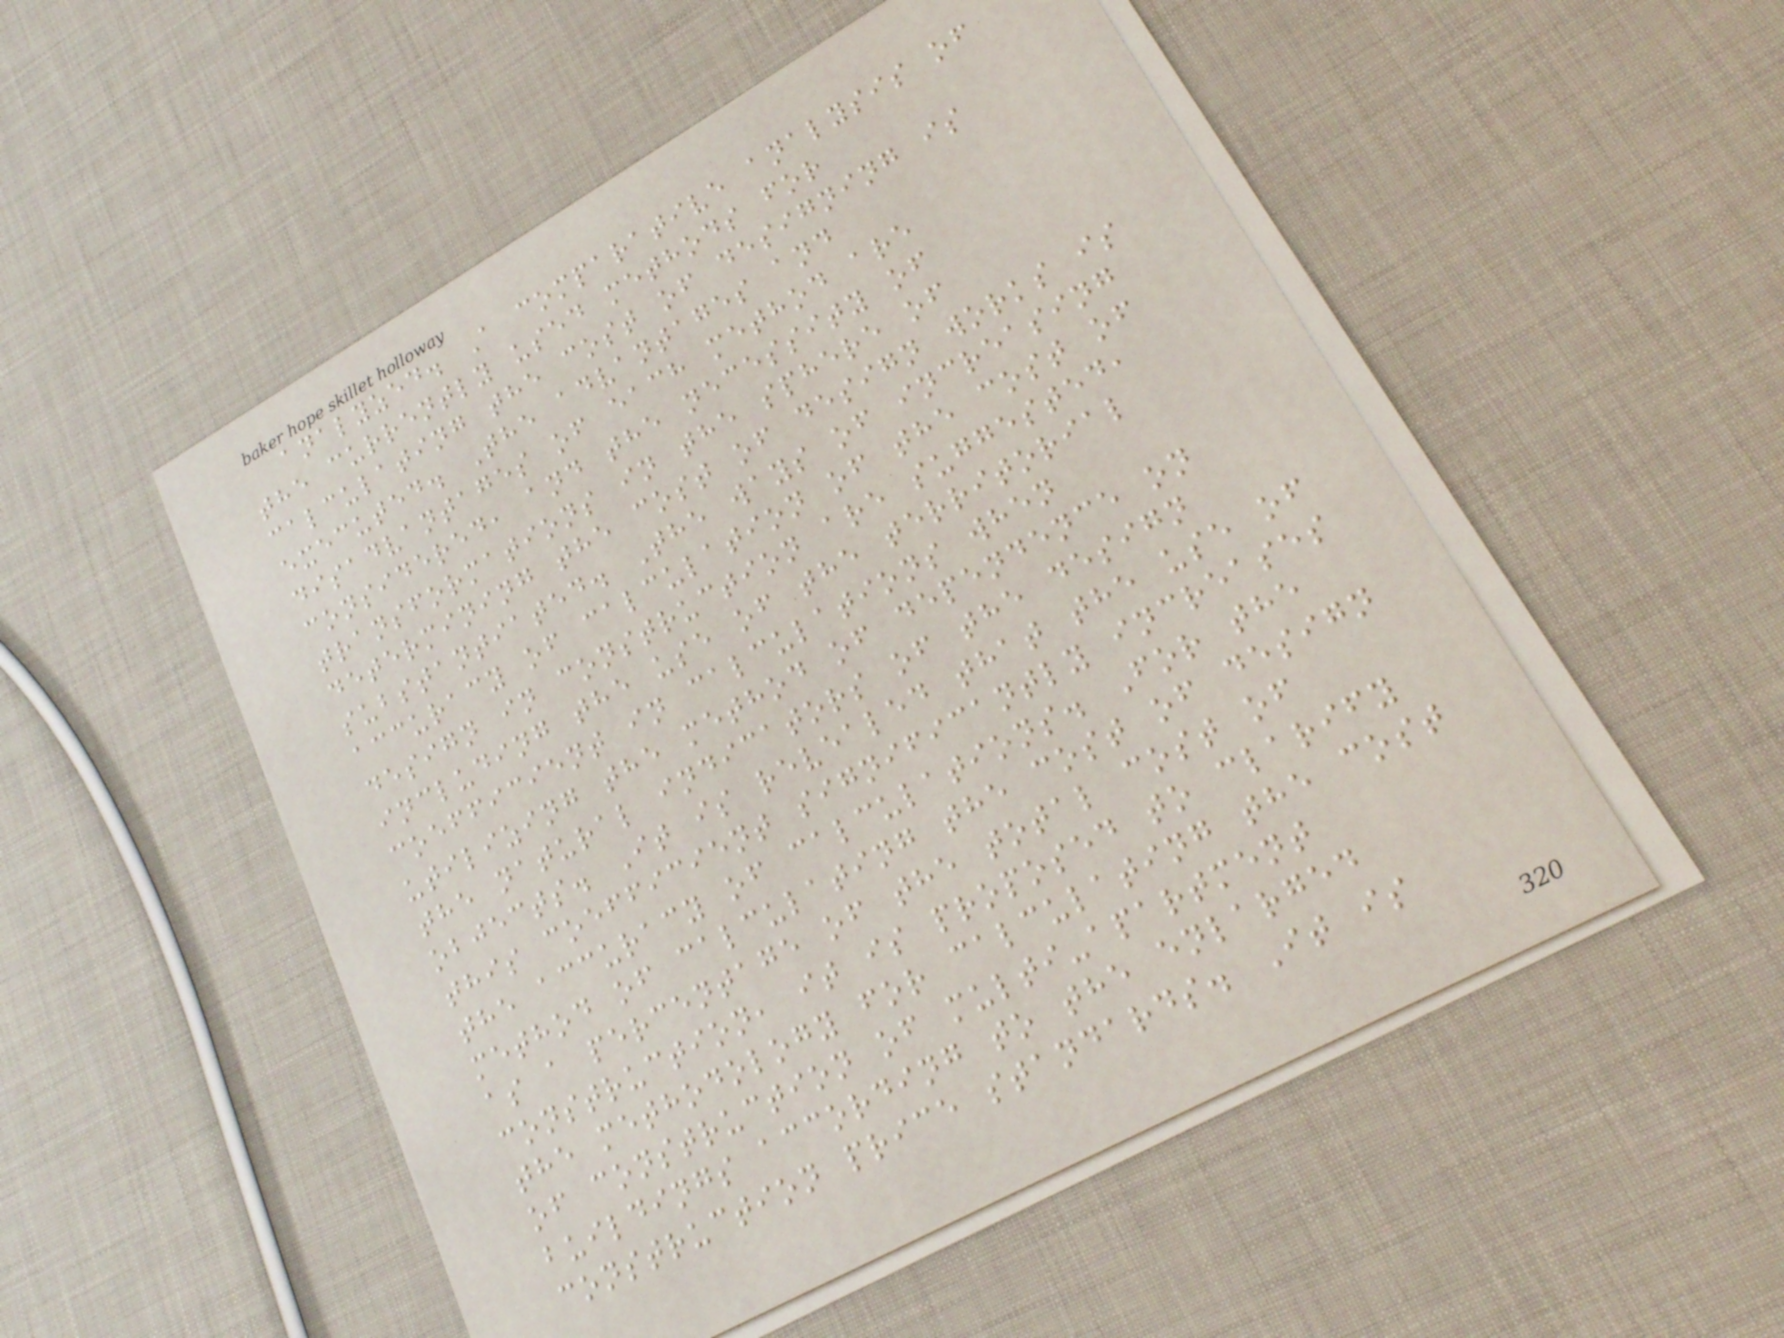analyzed. A comparative analysis of
the currently used methods for
calculating the cost of designing is
executed. The advantages and
disadvantages of each method are
considered, and the necessity of
transformations in the sphere of
determining the cost of design works is
substantiated. The ways of increasing
accuracy of calculation of the cost of
design in construction are suggested,
including the use of the territorial
coefficient in calculations when
utilizing the method of dependence on
the natural indicators of the design
objects. It is revealed that the use of
this coefficient significantly increases
the accuracy of calculations. For the
method of calculating the cost of design
as a percentage of the total cost of
construction, it is proposed to clarify
the methodology for calculating the cost
of construction of multi-apartment
buildings according to the enlarged
construction price standards. It is
